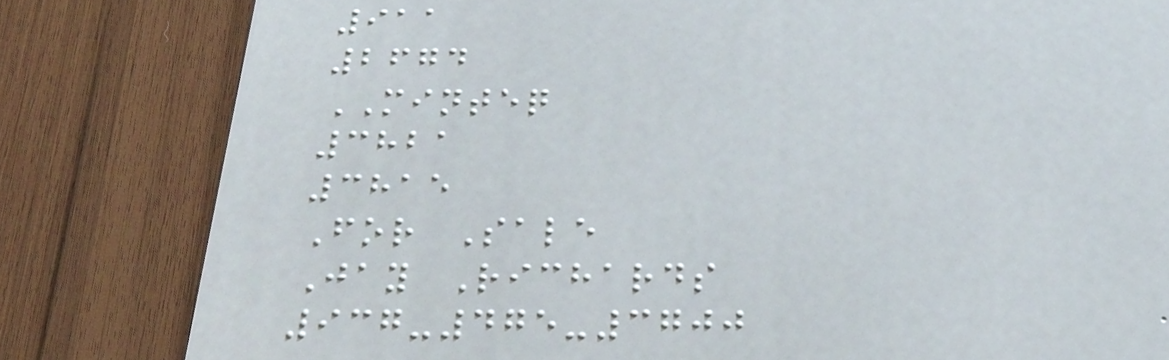911
2674
MINTEQ
3821
3815
For Sale
Jay Richards
937-475-3700
